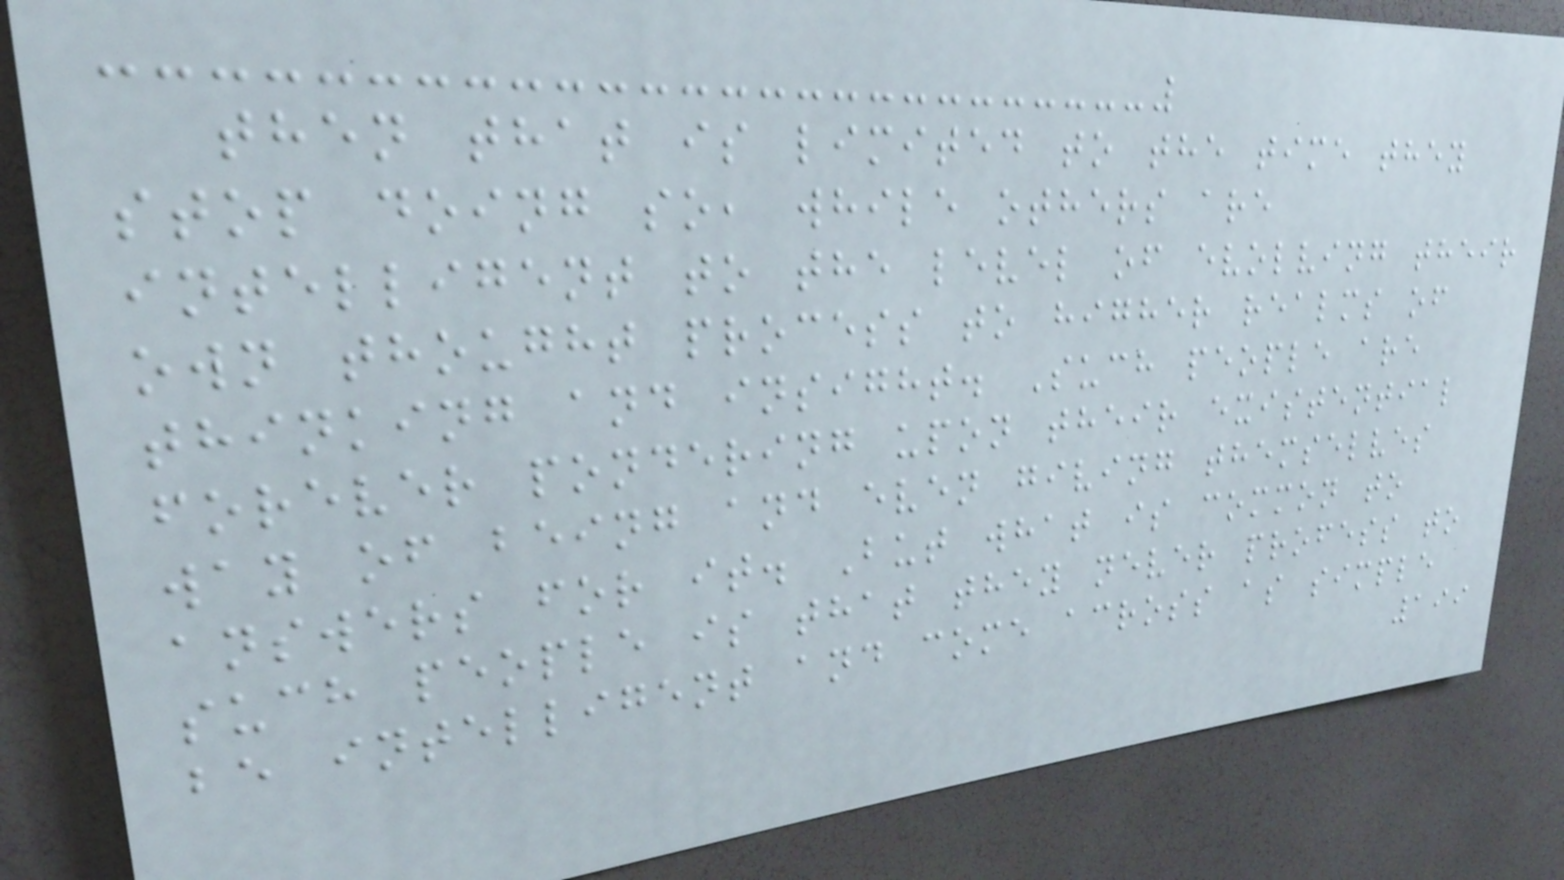then that is limited to the time they
stop doing so, while others are
intelligent to the level of evolving their
own thought process to higher realms of
thinking and insight. Such people are
forever pondering upon their existential
way of being and even giving themselves
answers for it. But what is common to
such people is that they never profess to
be intelligent and come across as simple
199
